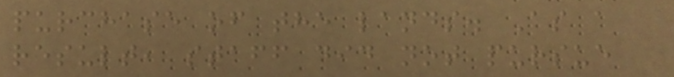purchase of the lands. As a
result, staff did not pursue
